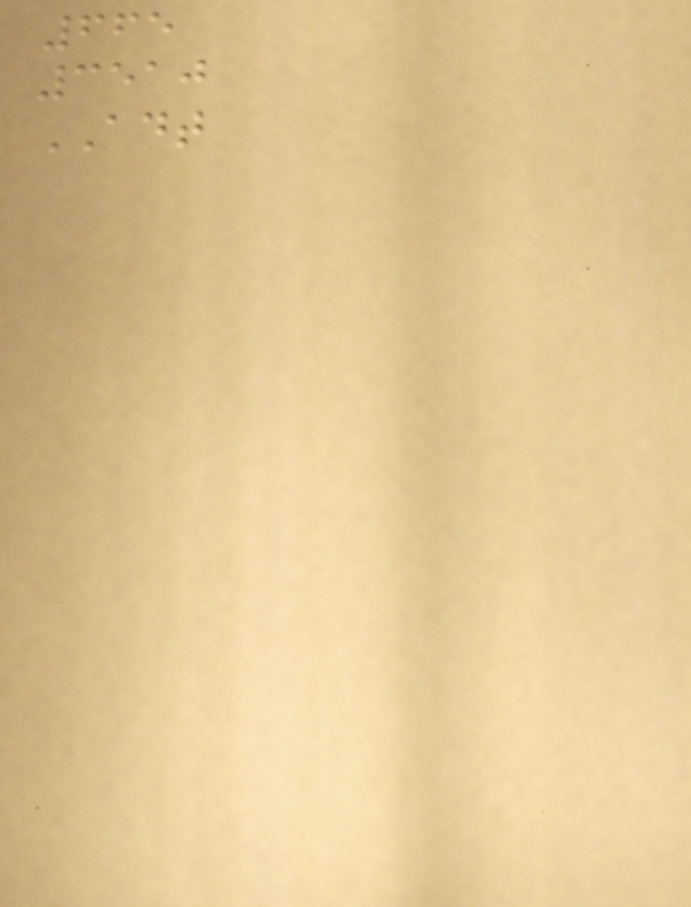665
3510
ADT
